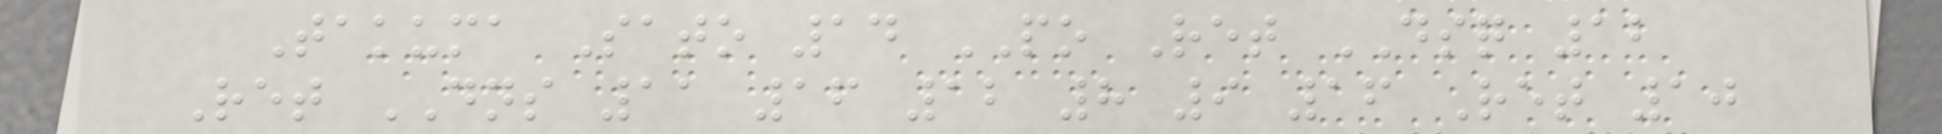Takuma Sato 14 PO Ret DSQ 12
Ret DNS 11 16 12 8 9 16 Ret 10
